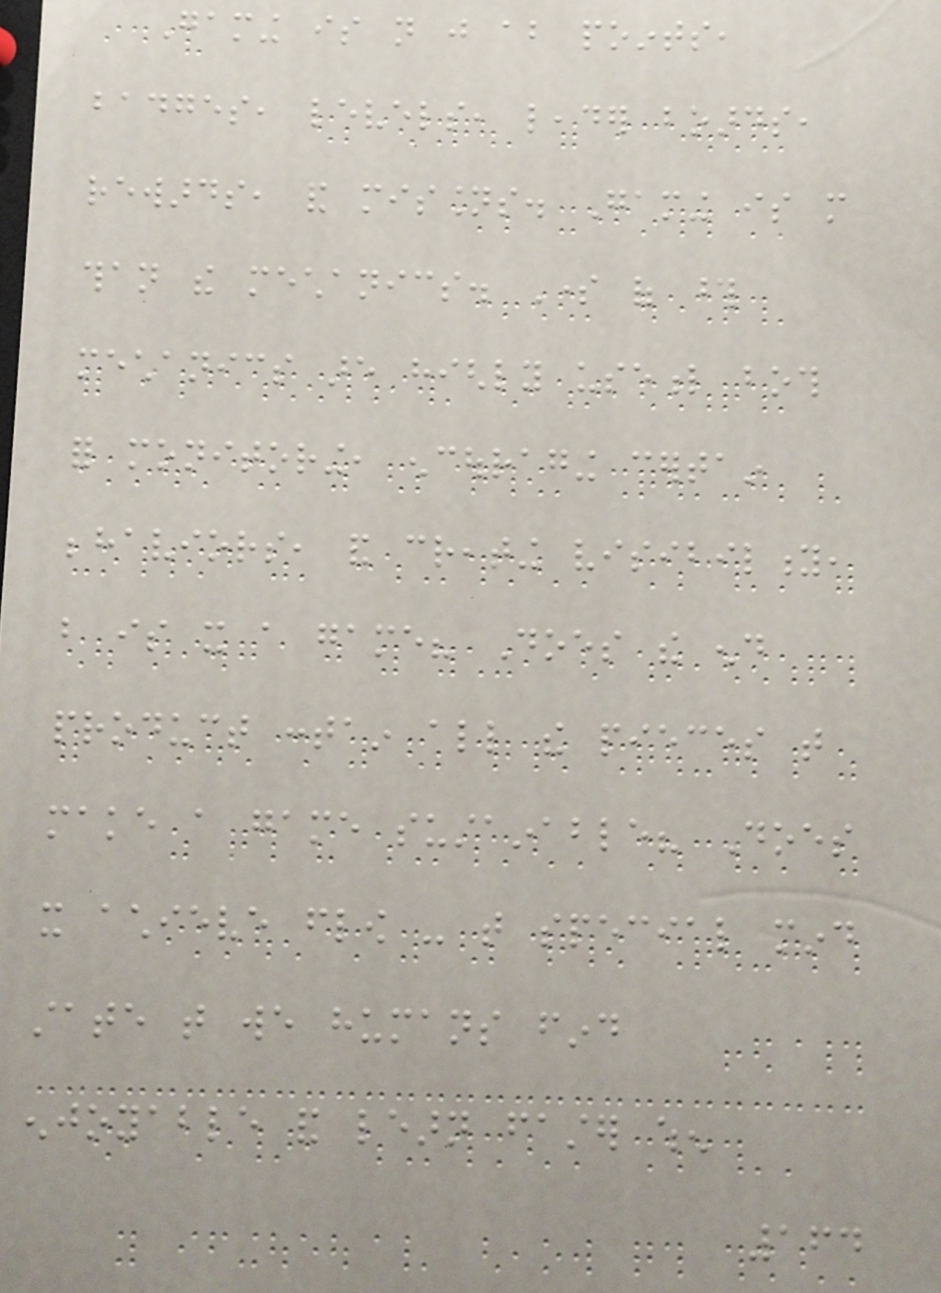Gaming is not just about points,
badges, levels, leader boards,
rewards, and missions. Gaming is more
than the mechanics. Some of those
mechanics are highly useful both
for monitoring, encouraging certain
behaviors, and creating visibility,
but is it a game? Does the end
product contain all the pieces that
make a game sustainable? Does
it achieve flow - that special mind
state that we humans find
enjoyable and learn faster when
164
